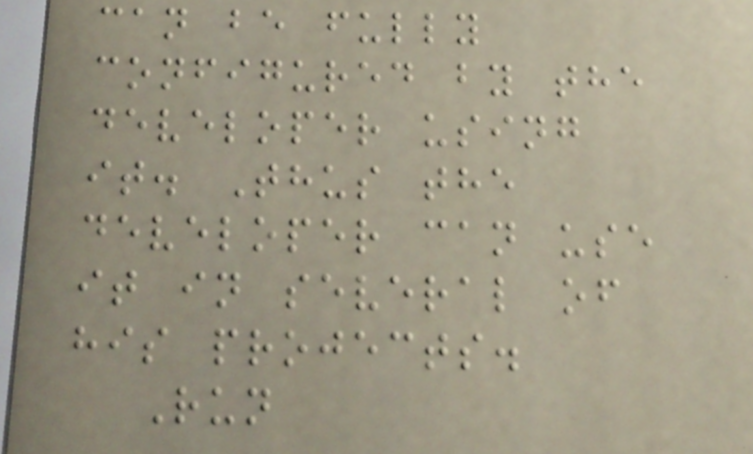can be fully
configured by the
developer using
it. Thus the
developer can use
it in several of
his projects.
Run
